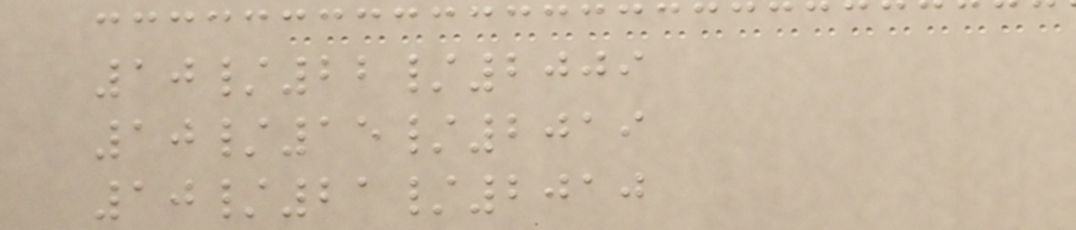10/22/2009
10/15/2019
10/21/2010
